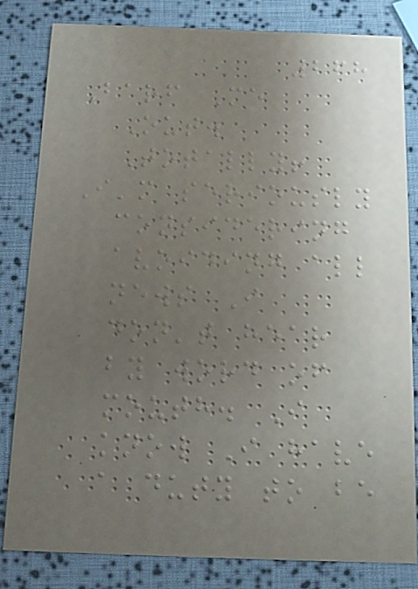268
Barf Me
Out.
Totally!
I'm seriously
considering
avoiding all
news I
don't hear
by word of
mouth. I
know I have
a duty to be
